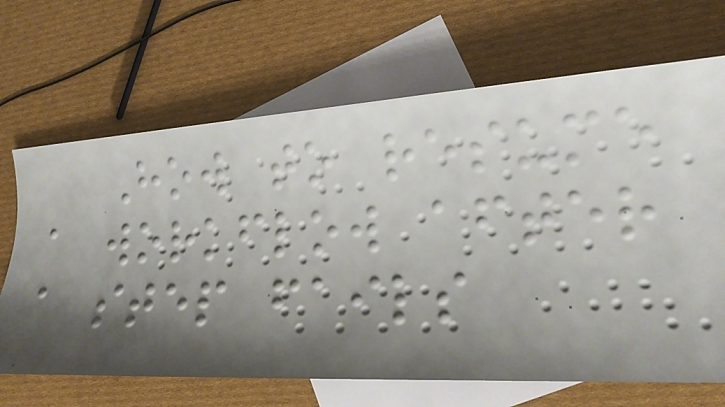How to resume
a workflow after
a step fails
